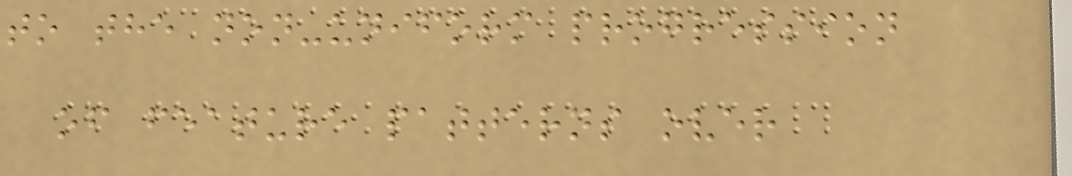to the non-uniform progression
of feature patterns over
